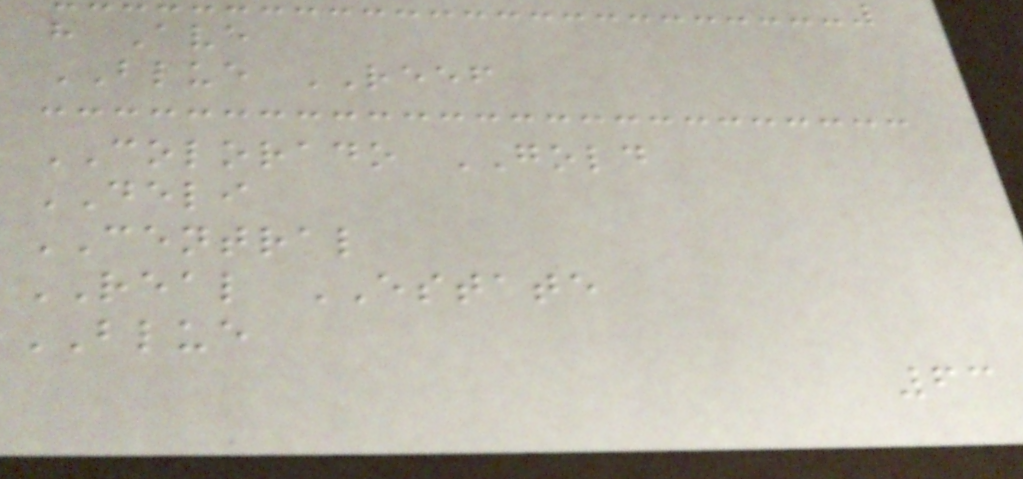h Ave
BLUE REEF
COLORADO GOLD
DELI
CENTRAL
REAL ESTATE
BLUE
63
